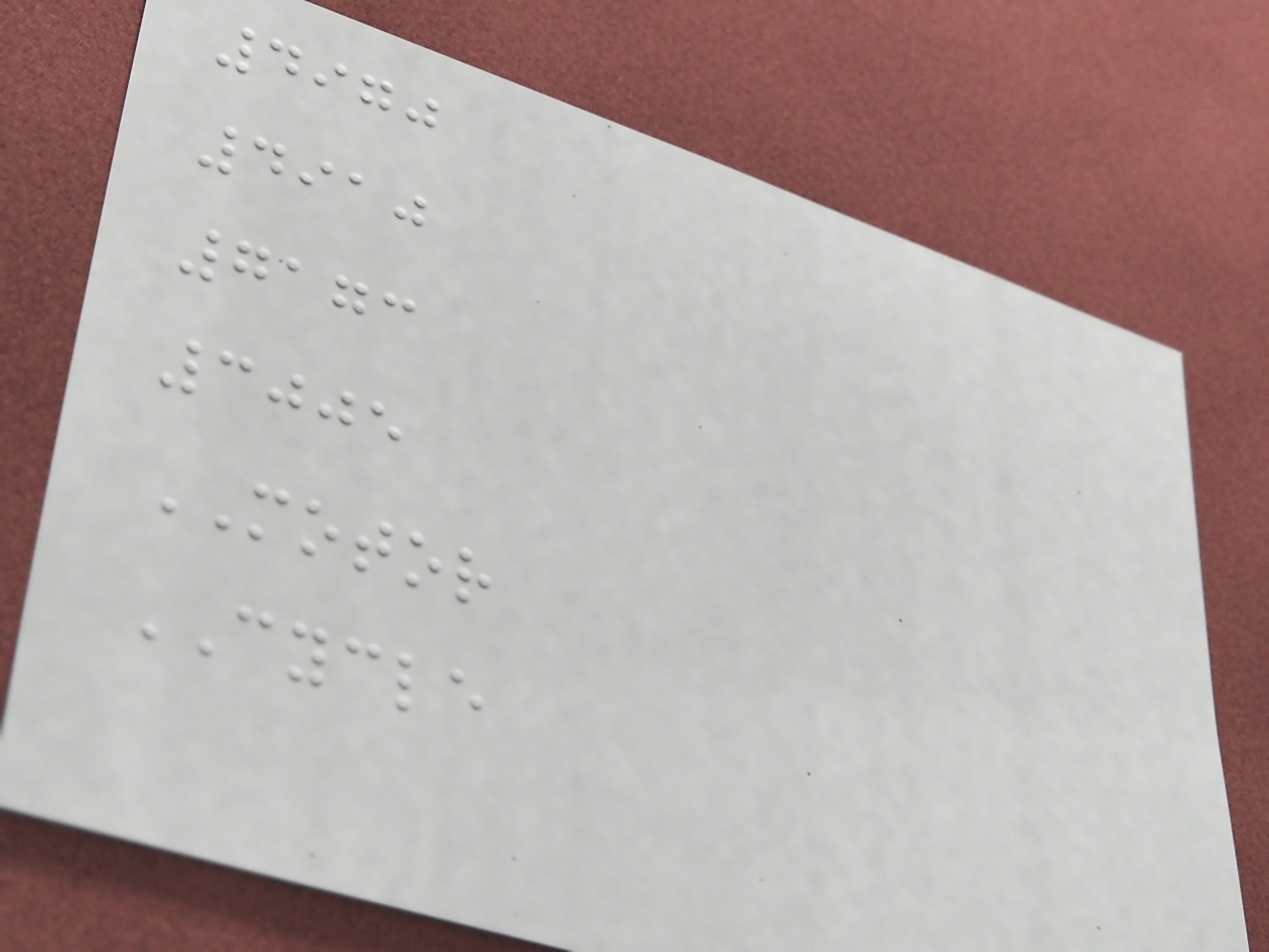4970
4910
7173
3005
MOTOR
CYCLE
